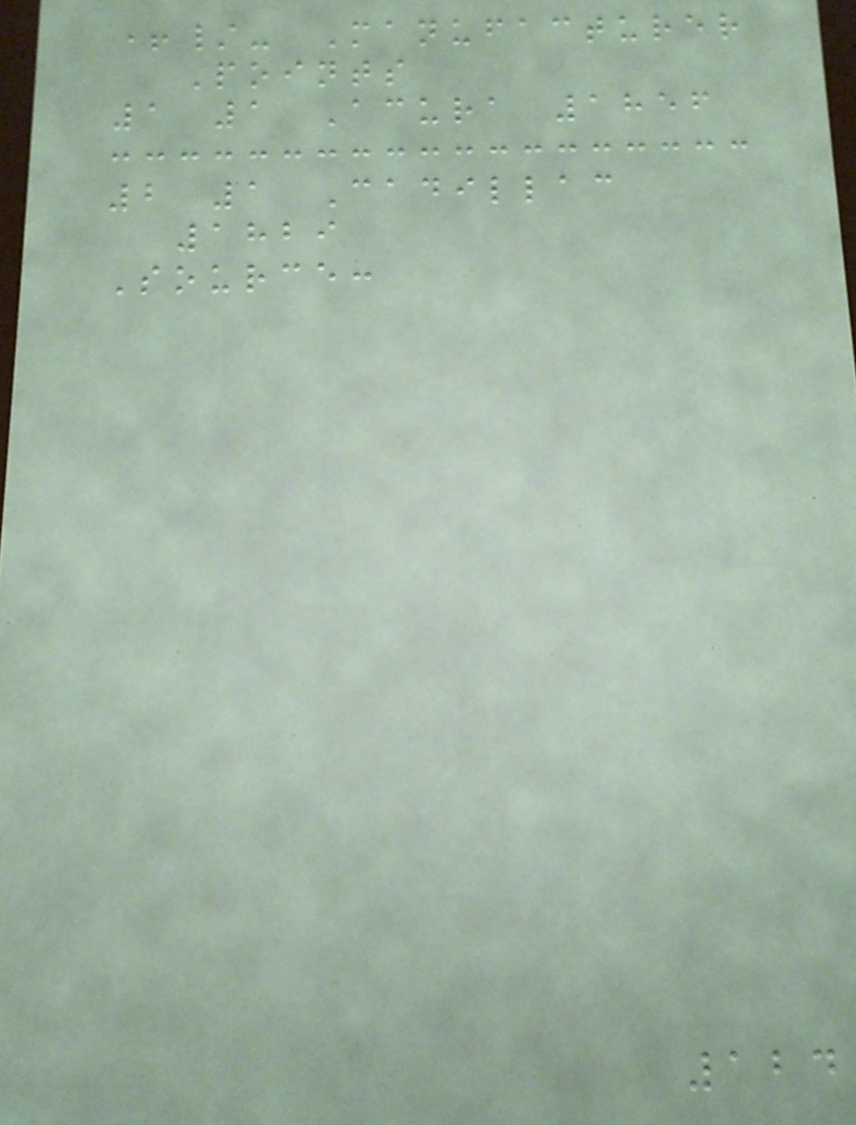+/- Manufacturer
Points
1 1 Acura 1856
2 1 Cadillac
1829
Source:
124
